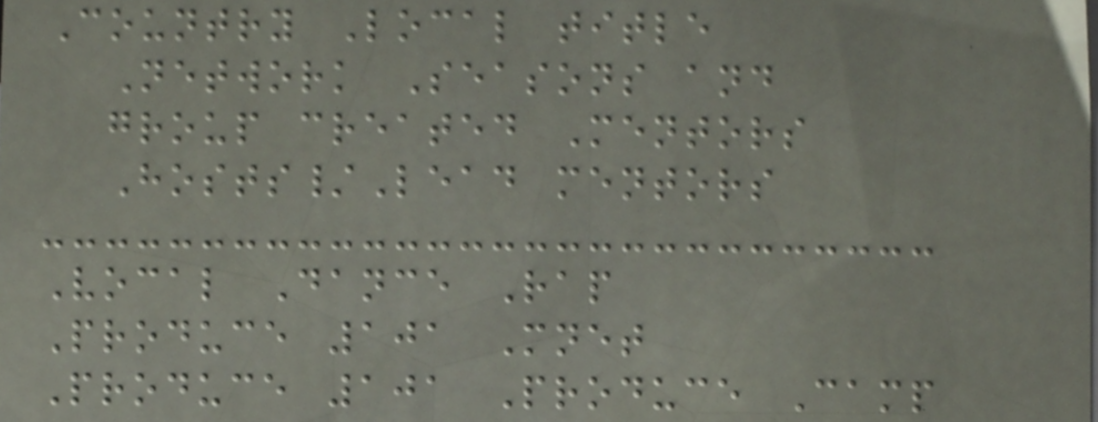Country Local title
Network Seasons and
group created Mentors
Hosts/Lead mentors
Vocal Dance Rap
Produce 101 Mnet
Produce 101 Produce Camp
